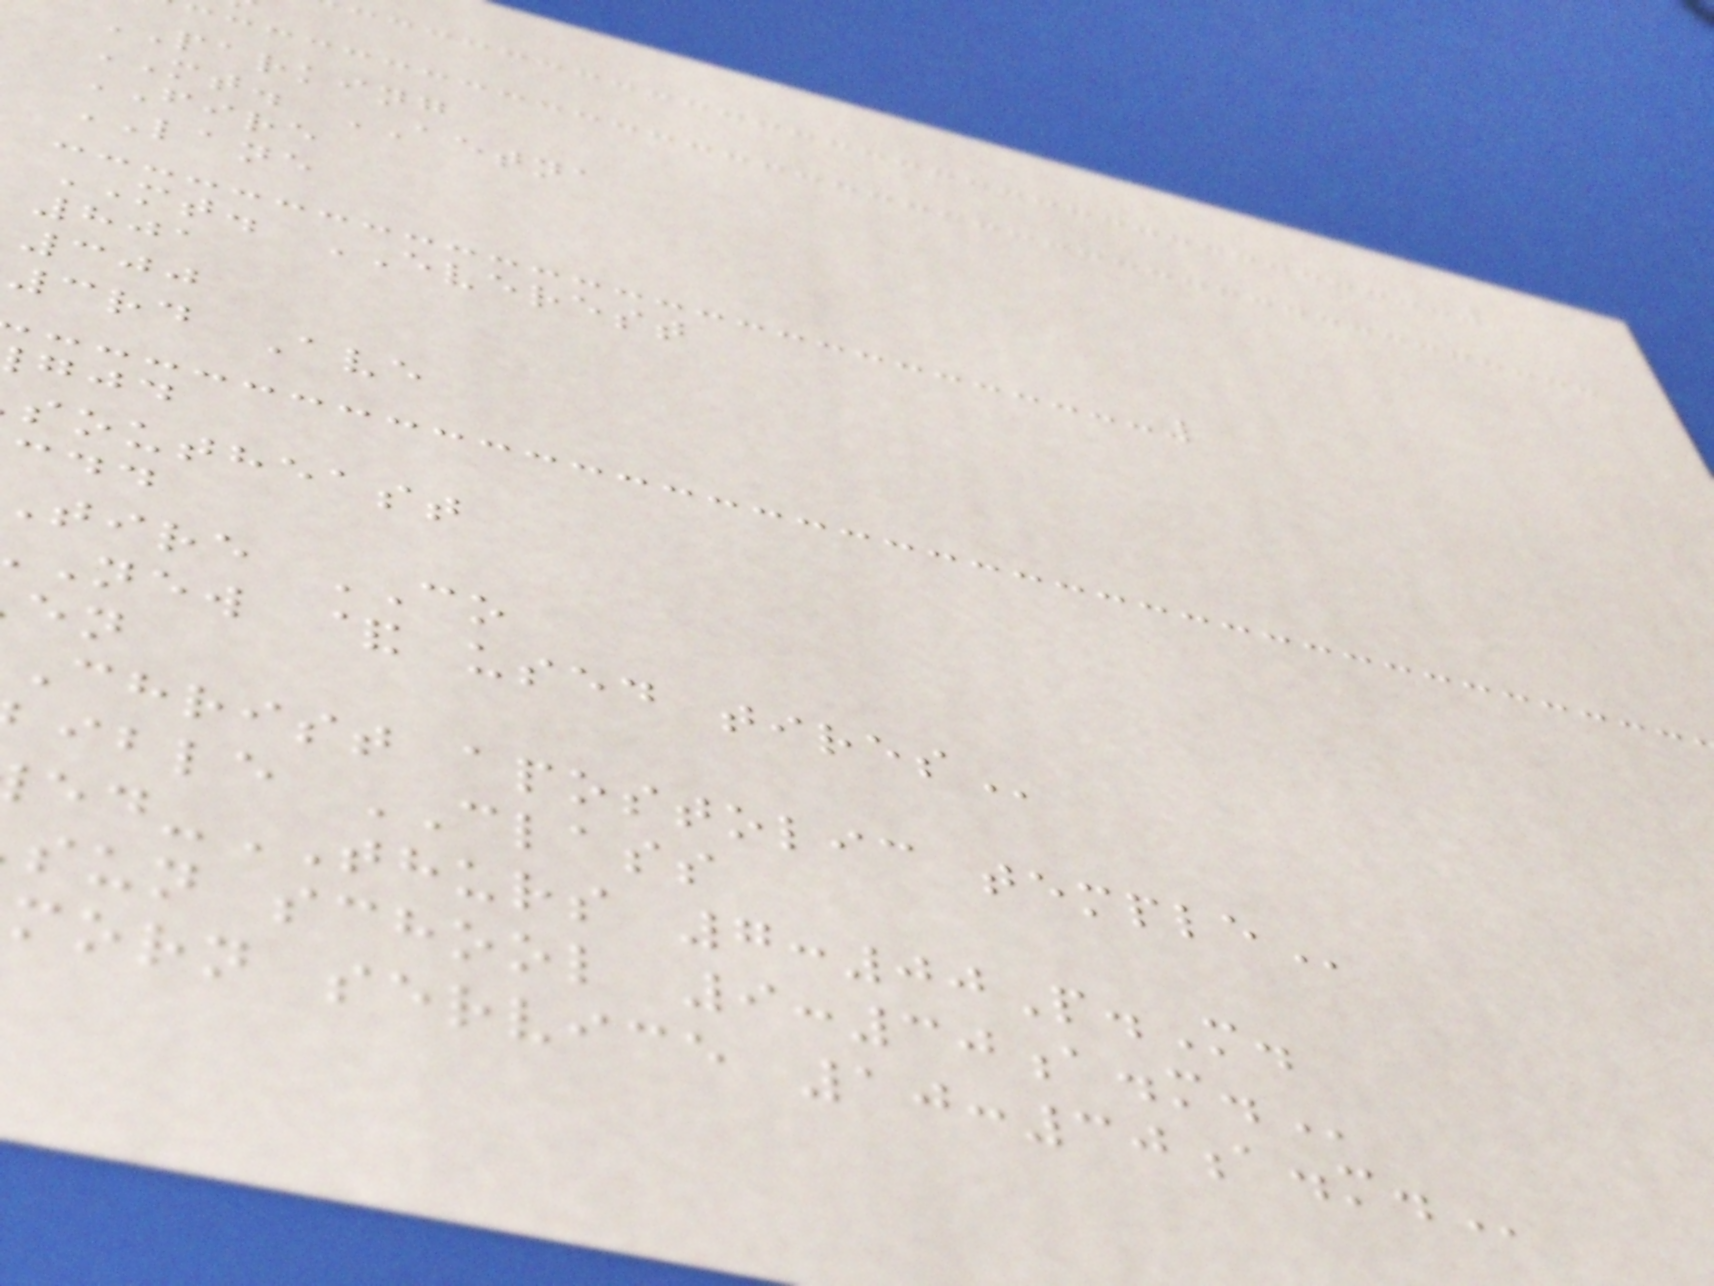PARKING
MT. AETNA
FIRE
LANE
MT. EVEREST
801
300
3rd Ave
southeast
tire CO
new & used
christ apostolic
ible CLASS
-THURS 7:00P.M.
sun school
morn service
